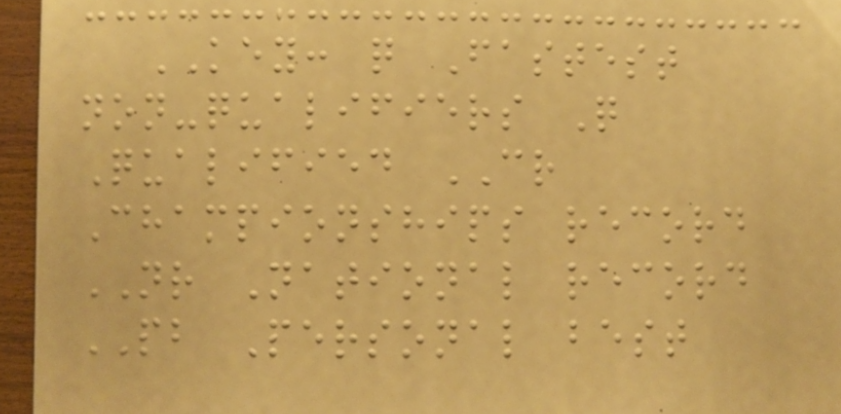KEY: q Fastest
non-qualifiers Q
Qualified CR
Championships record
NR National record
PB Personal best
